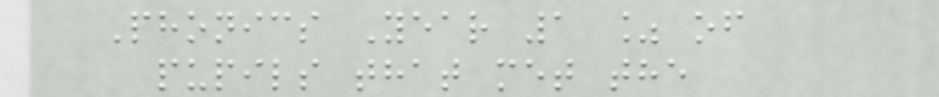Phonics Year 1 % of
pupils that met the
